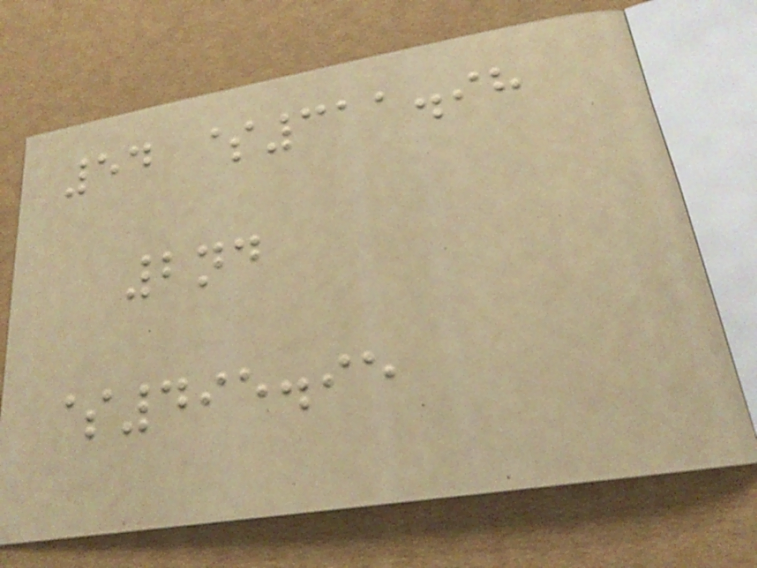54 $311.98
2nd
$495.95
